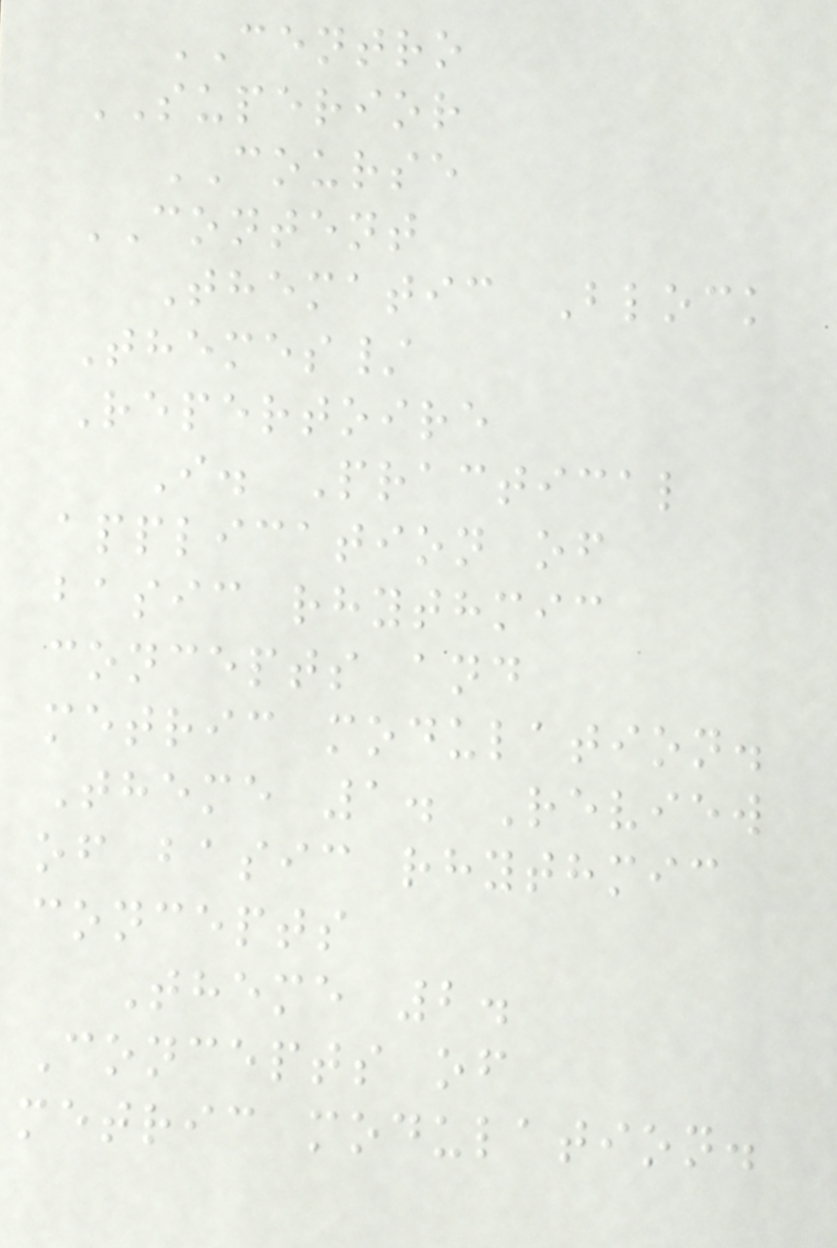CENTRO
SUPERIOR
COURSE
CONTENT
Thematic Block
Themes/
Repertoire
I. Practical
application of
basic rhythmic
concepts and
metric modulation.
Theme 1. Review
of basic rhythmic
concepts
Theme 2.
Concepts of
metric modulation.
